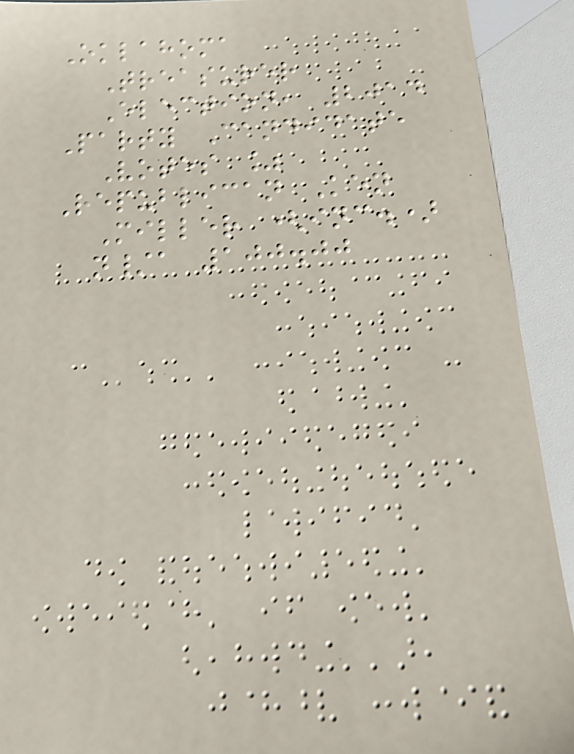Oklahoma
Treasurer
Election, 2014
Party Candidate
Votes %
Republican Ken
Miller (inc.)
n/a 100.00
